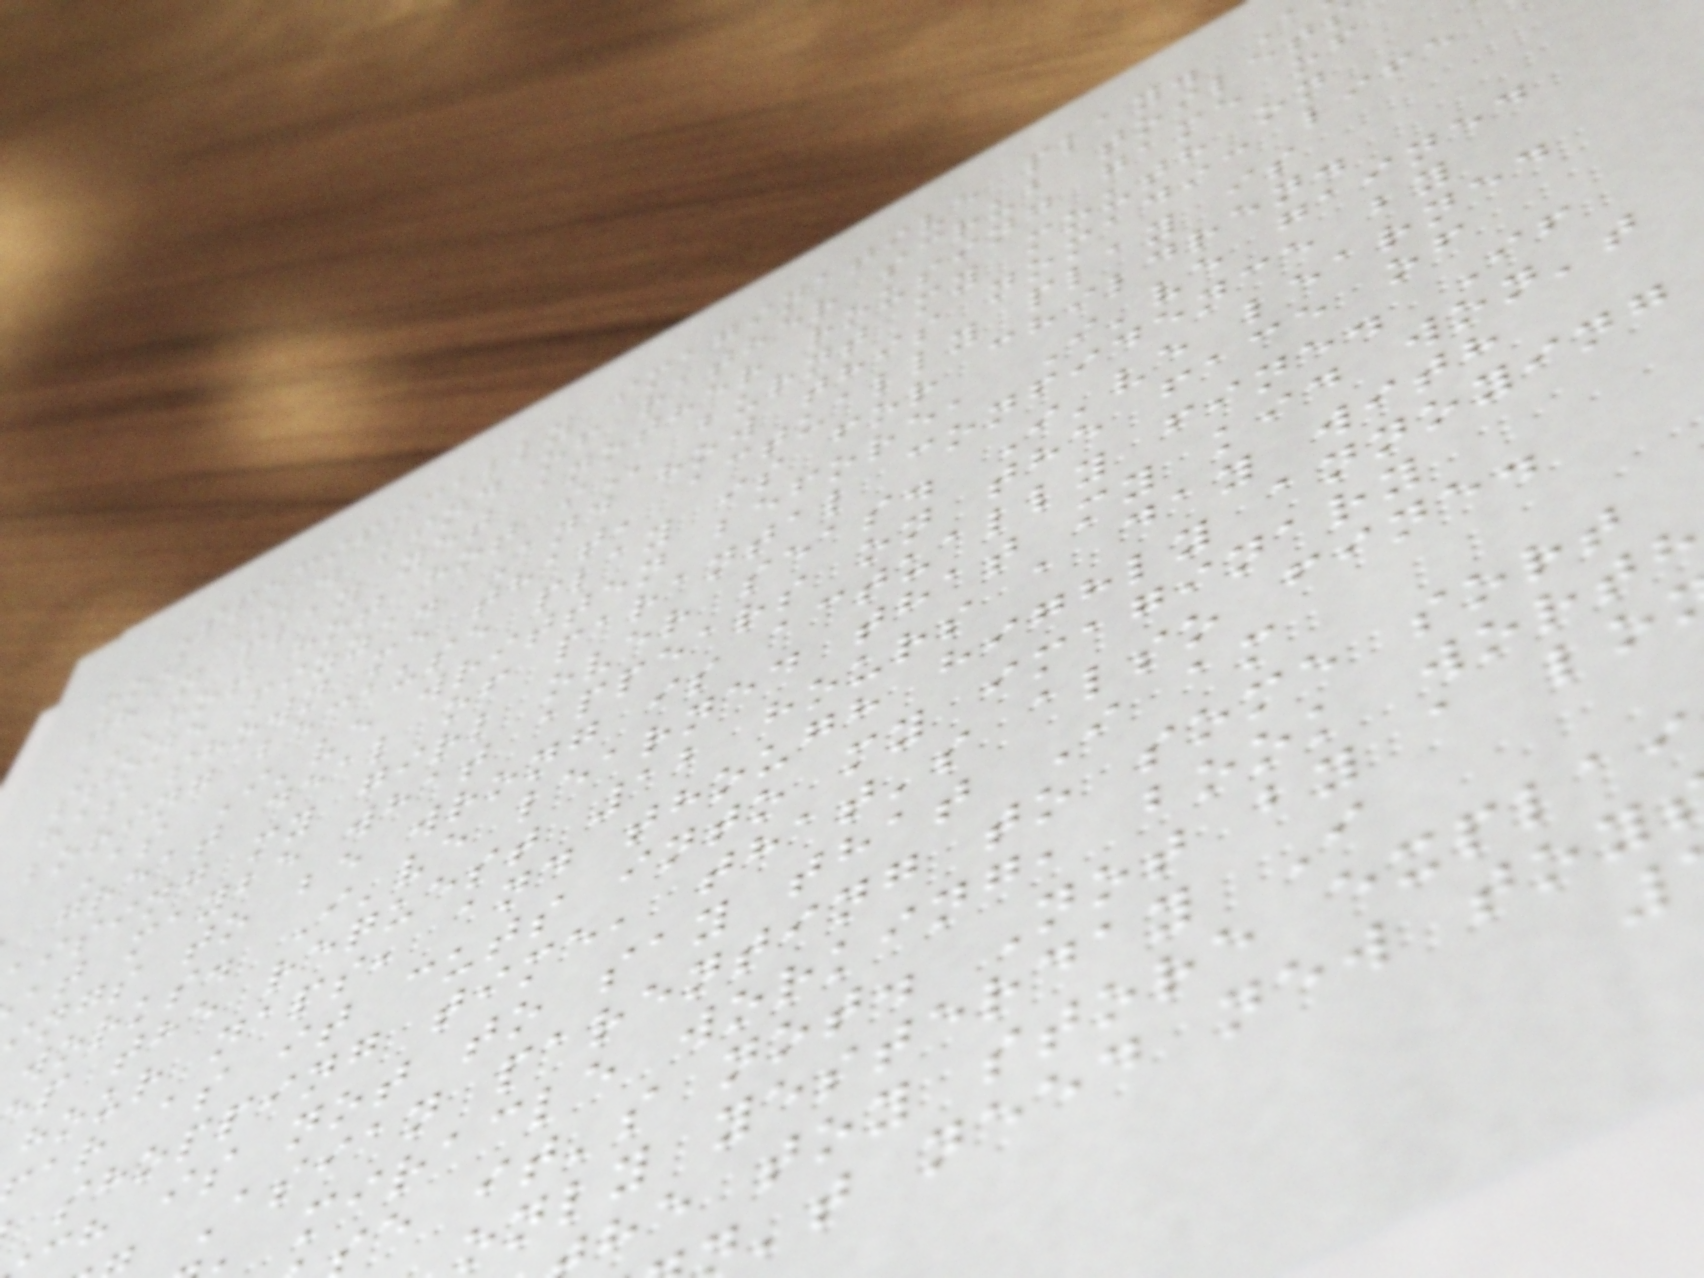Specifically imaginative play.
how I'd kind of rather scrub toilets
than play yet another rousing game of
HOT HOT HOT I burnt my mouth on
stone pizza. And how this nomadic life
has shown me that, actually play is
boring because play is for children.
As I've written before, I've gained
great deal of parantal confidence by
aising my girl over seas. I've learned
at maybe what appears on the face of
ngs to be wrong is actually fine. If
works. I've learned that my kid won't
p the request 12 hours a day with
hour naps, and though highly annoying
ar as it cuts into my imaginary
shopping time, that's also fine.
h is not to say that I am
Asian parenting to some sort
miracle working, book worth
e it's not. Not by a lo
only yesterday I
he toy store explai
't need new toy
